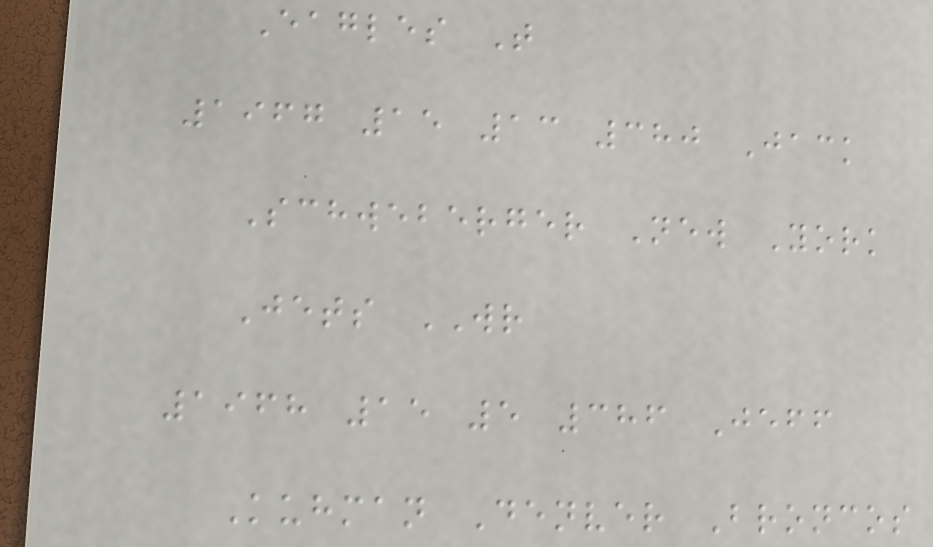Eagles T
1967 15 13 380 Jack
Schweberger New York
Jets WR
1968 15 5 386 Jeff
Kuhman Denver Broncos
